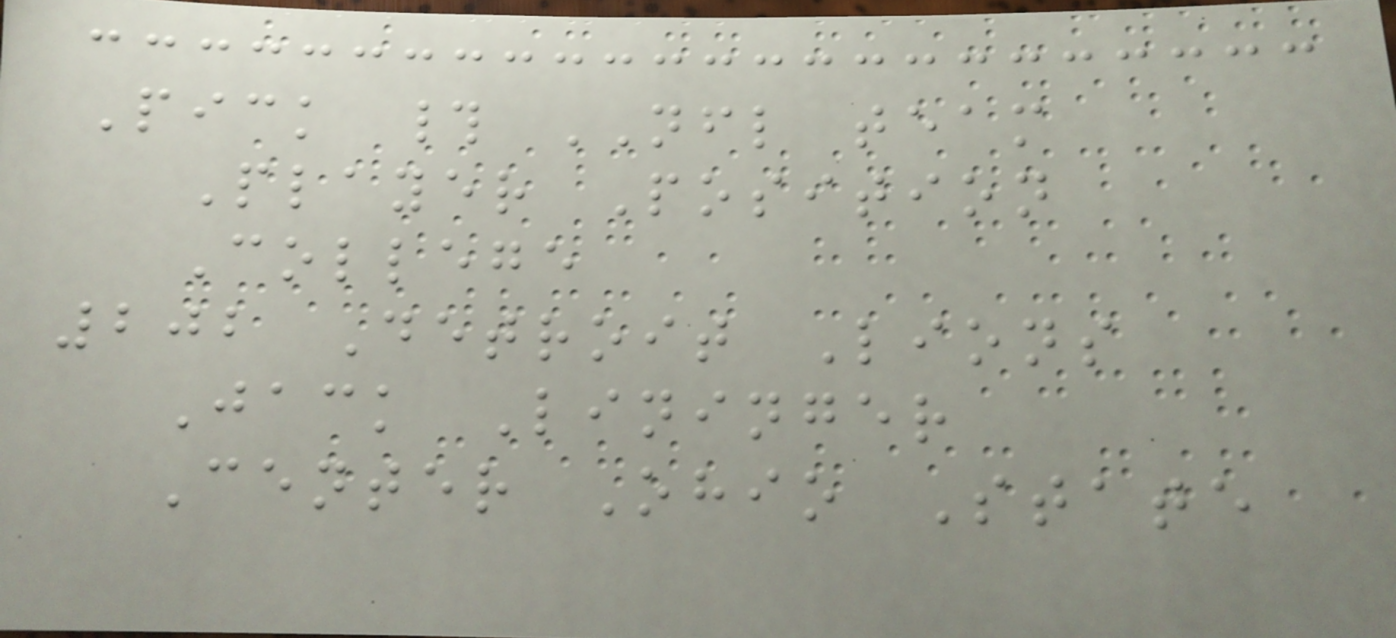Pick # NFL team
Player Position
College
202 Detroit Lions
Jack Lininger
Center Ohio State
